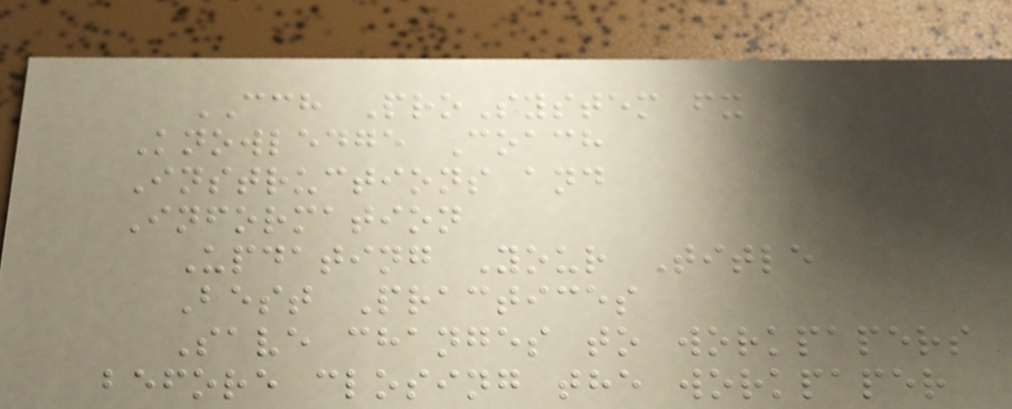CCH ProSystem fx
Knowledge Coach
Instructions and
Information
Updating Your Title
Best Practices
Save changes to workpapers
before closing the workpaper
